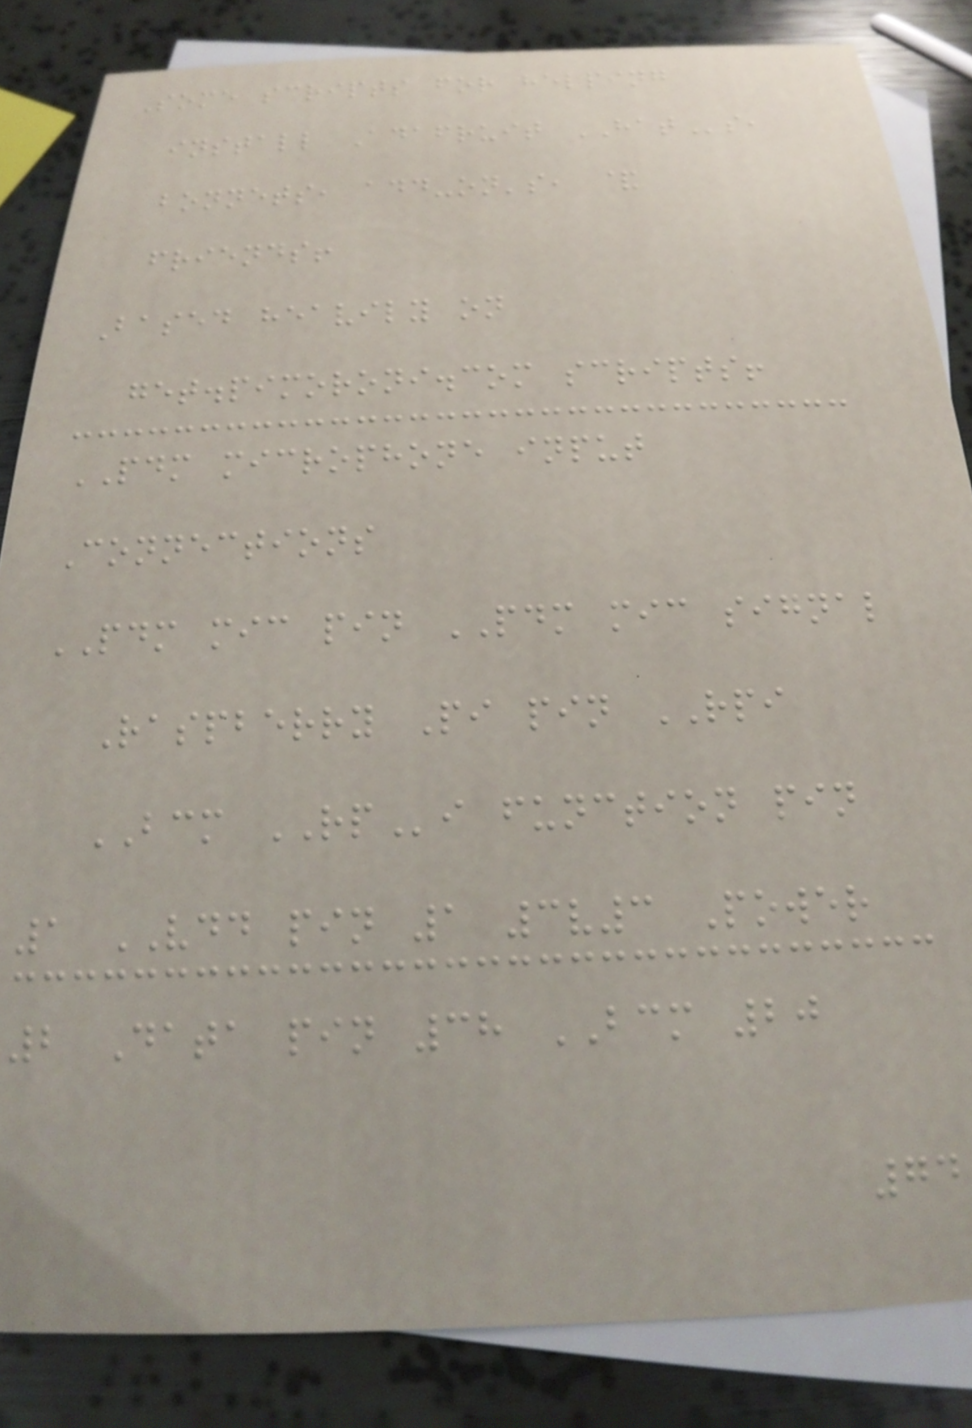Some scripts for helping
install Adafruit HATs,
bonnets, add-on's, &
friends!
Based heavily on
get.pimoroni.com scripts!
PDM microphone input
Connections
PDM mic pin PDM mic signal
Raspberry Pi pin RPI
BCM RPi function pin
1 VDD pin 1 3v3 Power
2 Data pin 38 BCM 20
74
